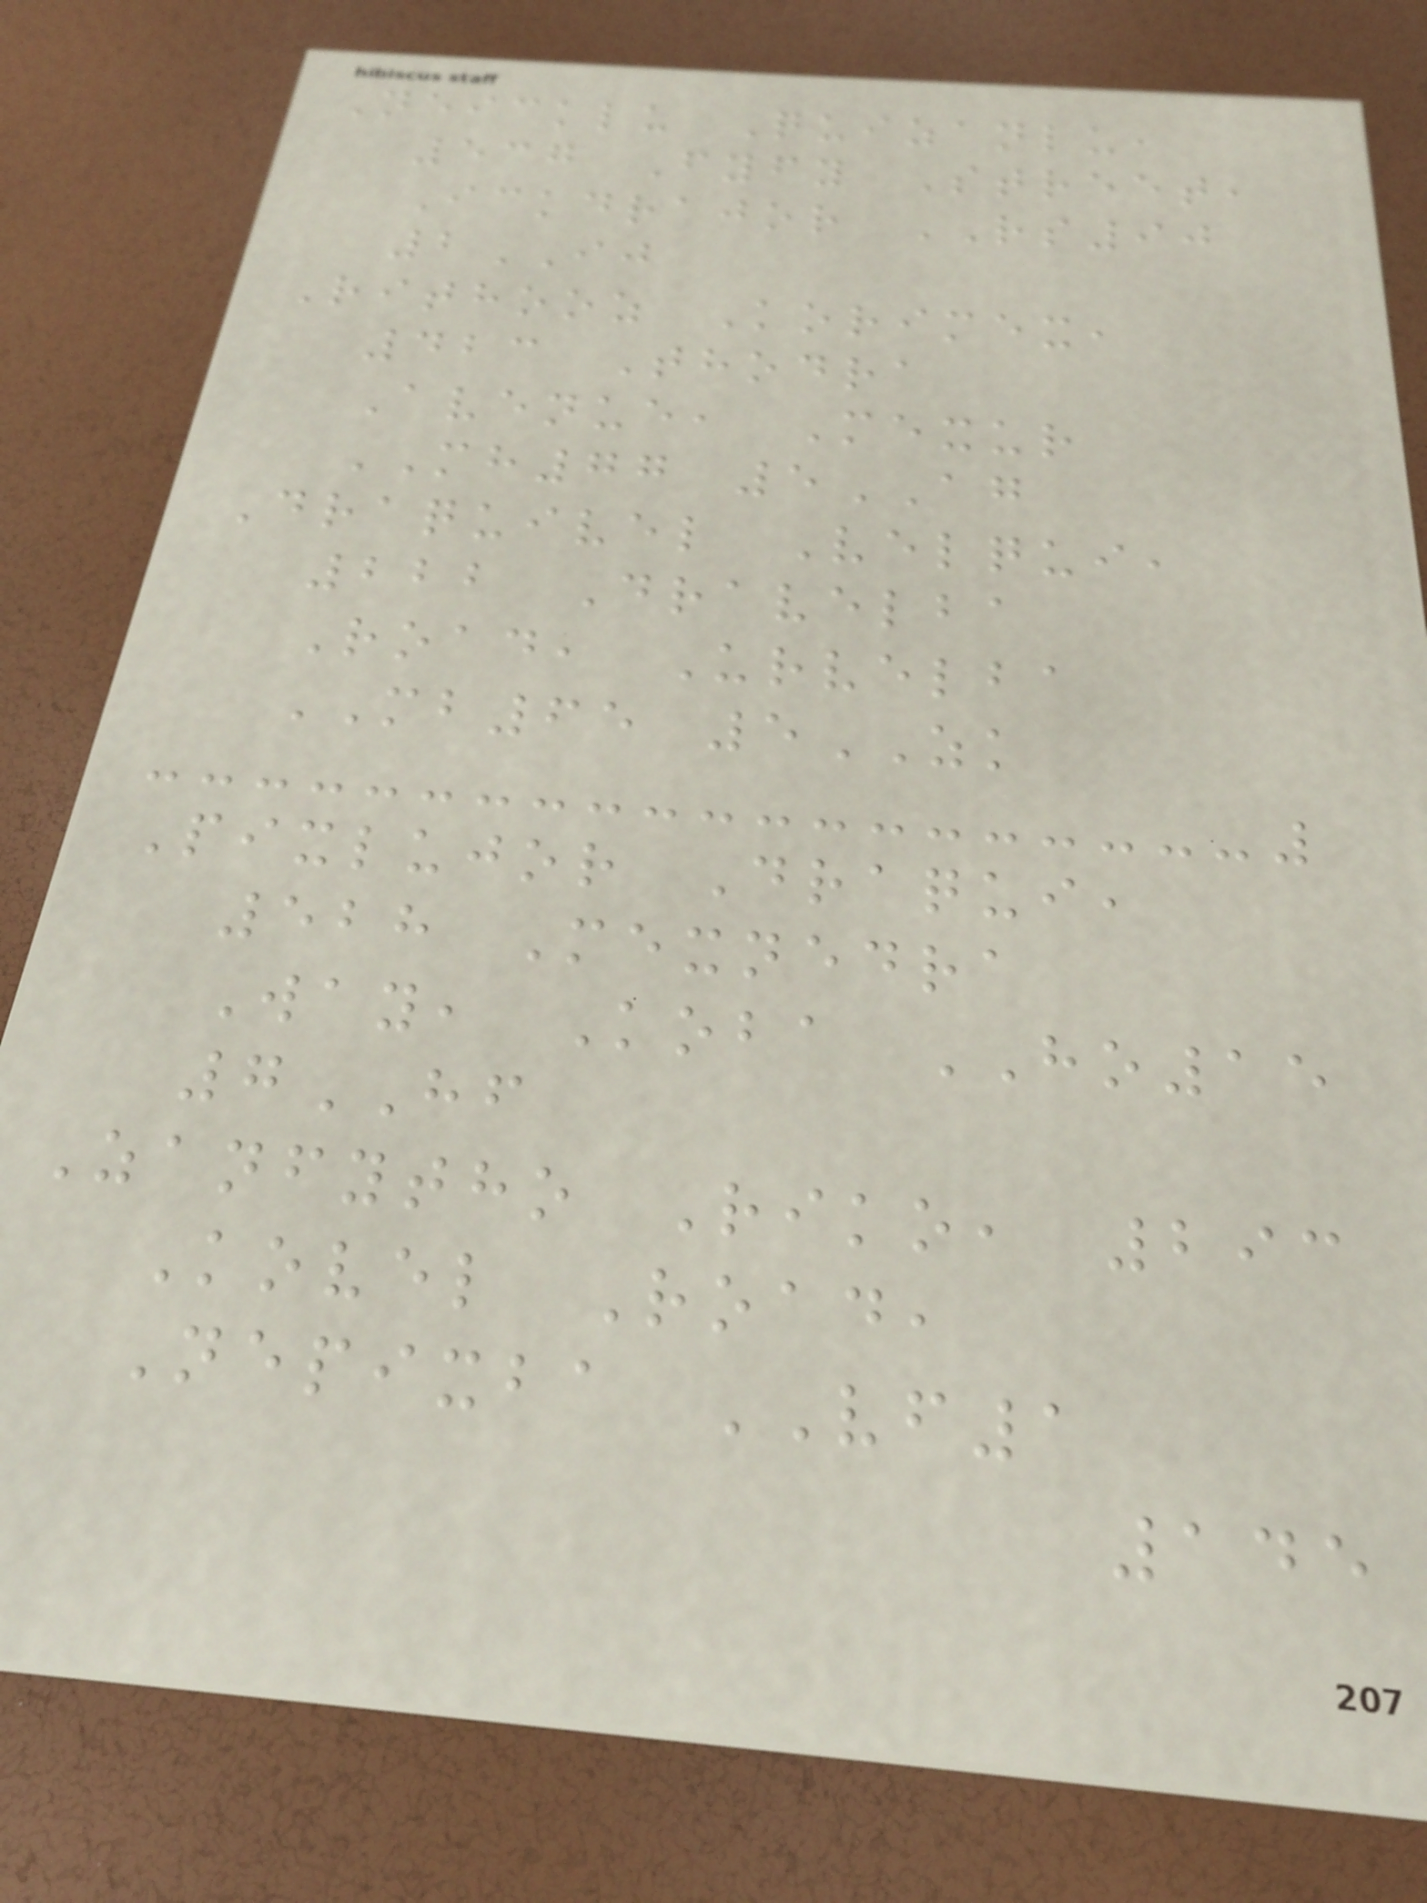Neicklu Quizanlu,
537 Fyfy Street,
Ickdrajor RS90
2IJ
Rithooz Korimex,
423 Thodra
Avenue, Mexur
MH77 5AG
Draquivel Velqui,
222 Dravelba
Road, Urvelba
MB65 5ZK
Pixlujor Draqui,
528 Mexnedra
Way, Koba HO15
7HF
Zanfytho Riko, 293
Kovel Road,
Nepixba VF1
145
